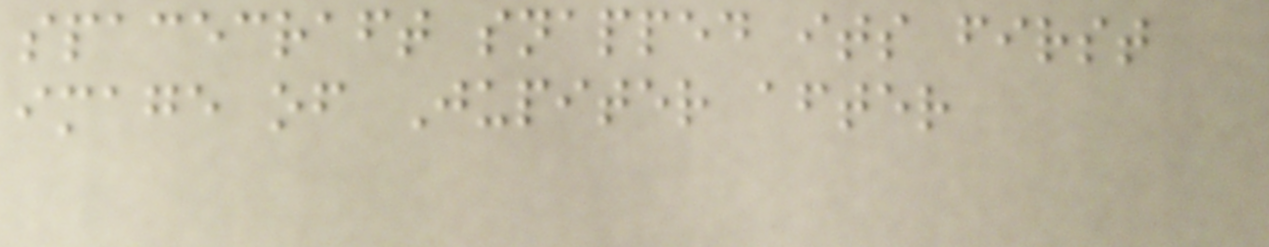spacecraft snapped its first
image of Jupiter after
